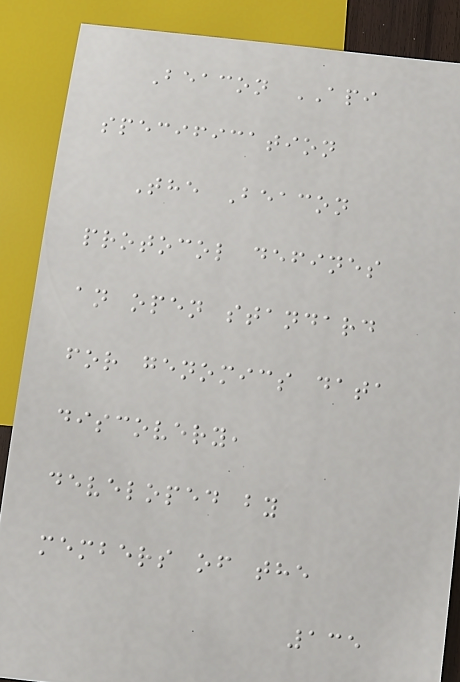Beacon API
specification
The Beacon
protocol defines
an open standard
for genomics data
discovery,
developed by
members of the
135
